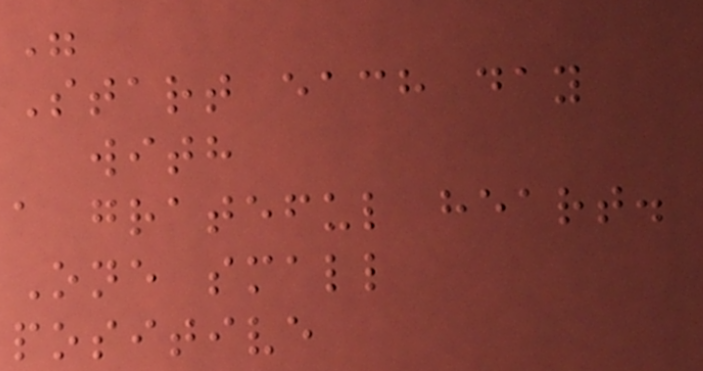"
Start each day
with
a grateful heart.
One small
positive
